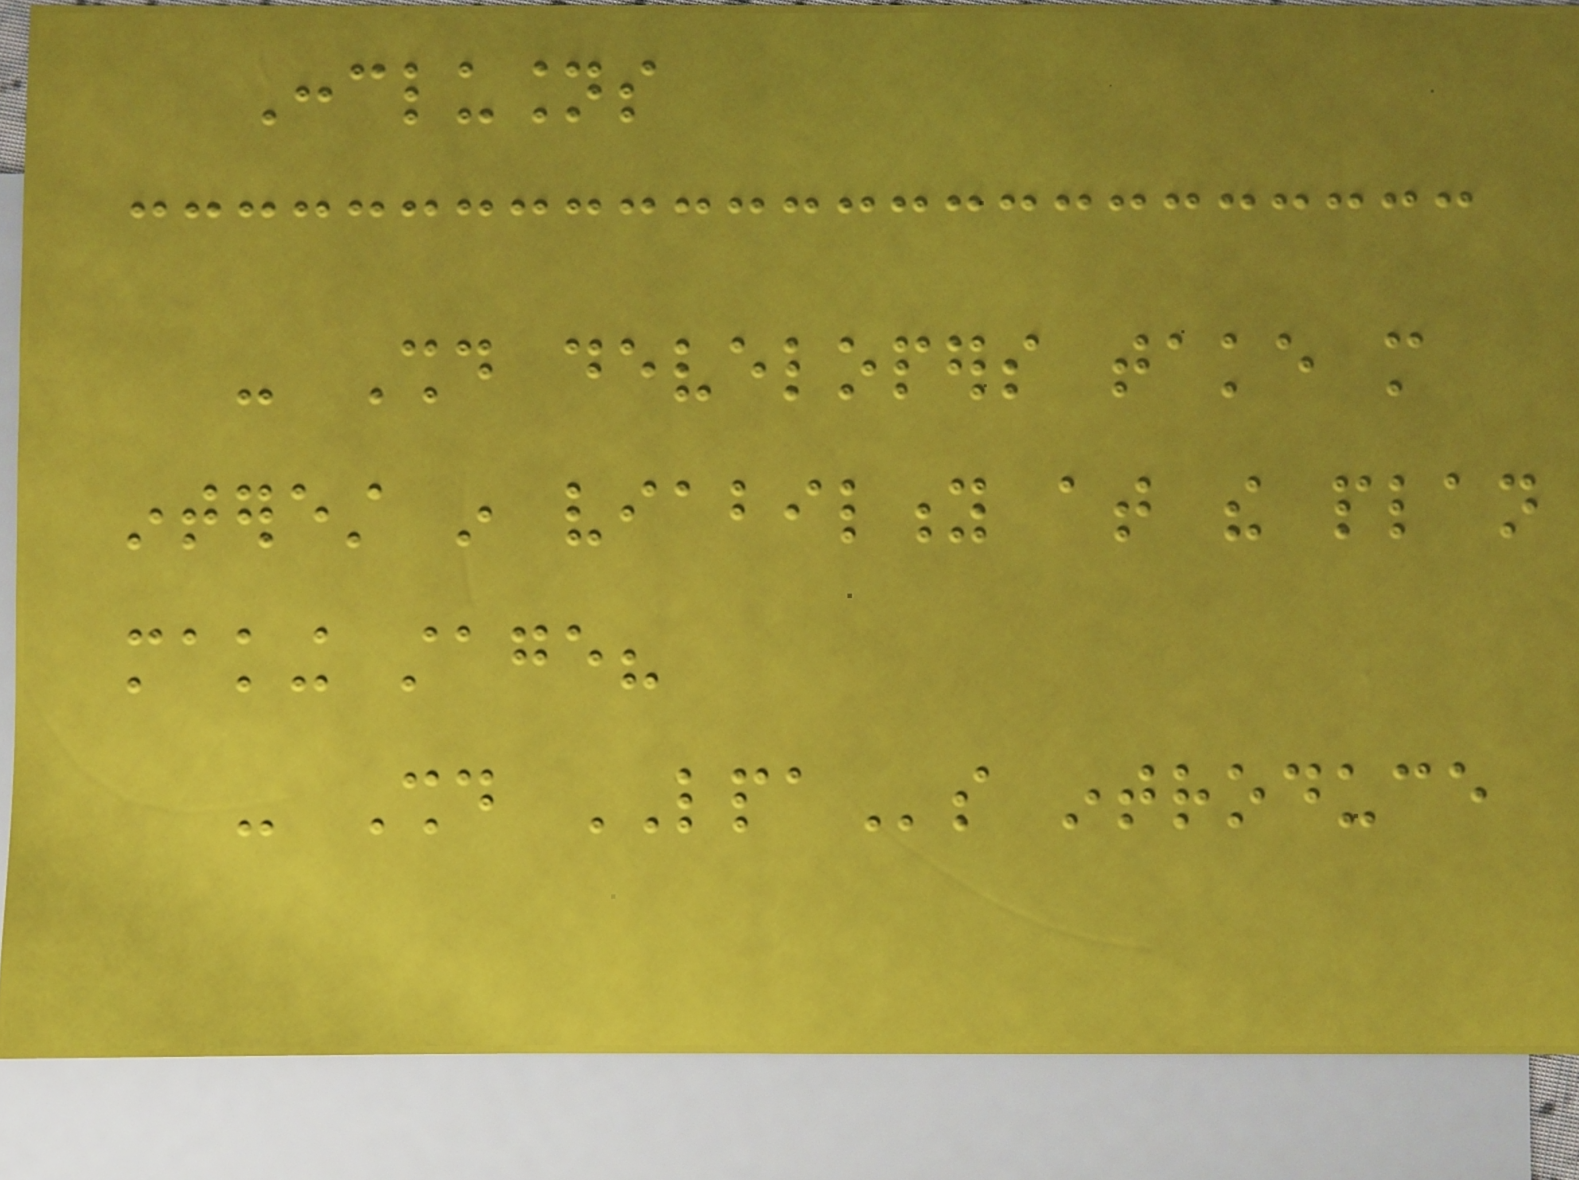Conclusions
- Should developers take more
interest in viability at the plan
making stage?
- Should LPAs introduce
